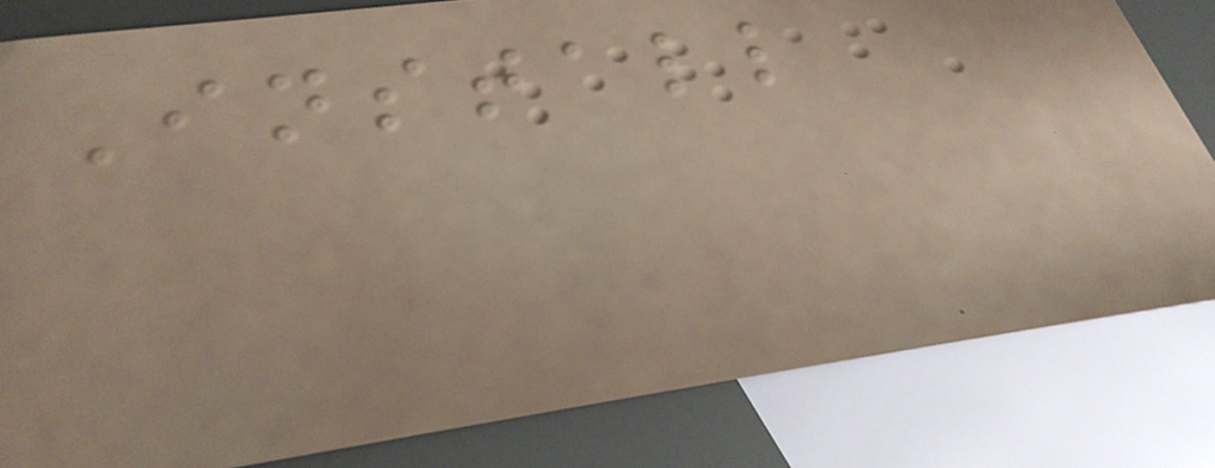Install
